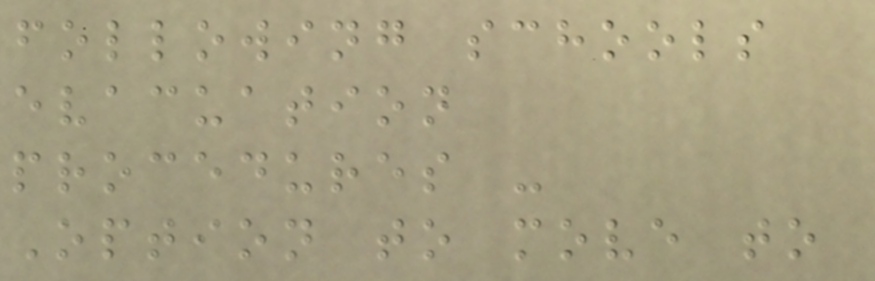following schools
evacuation
procedures -
Option to move to
